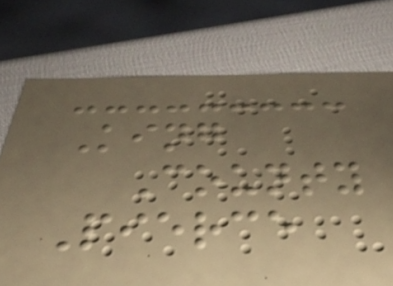King
County
Pierce
